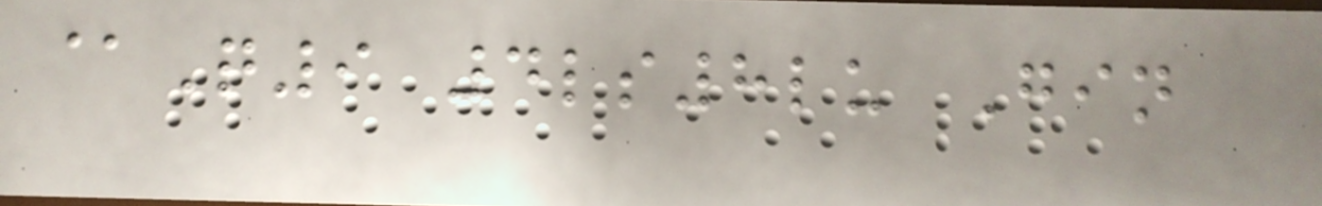@Q9 4ls8lu Gin
